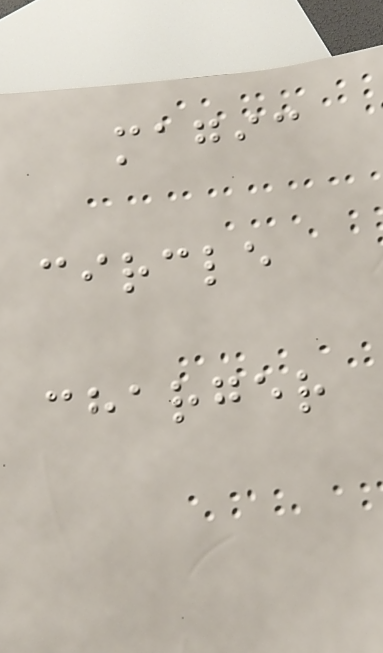magic
circle
charger
